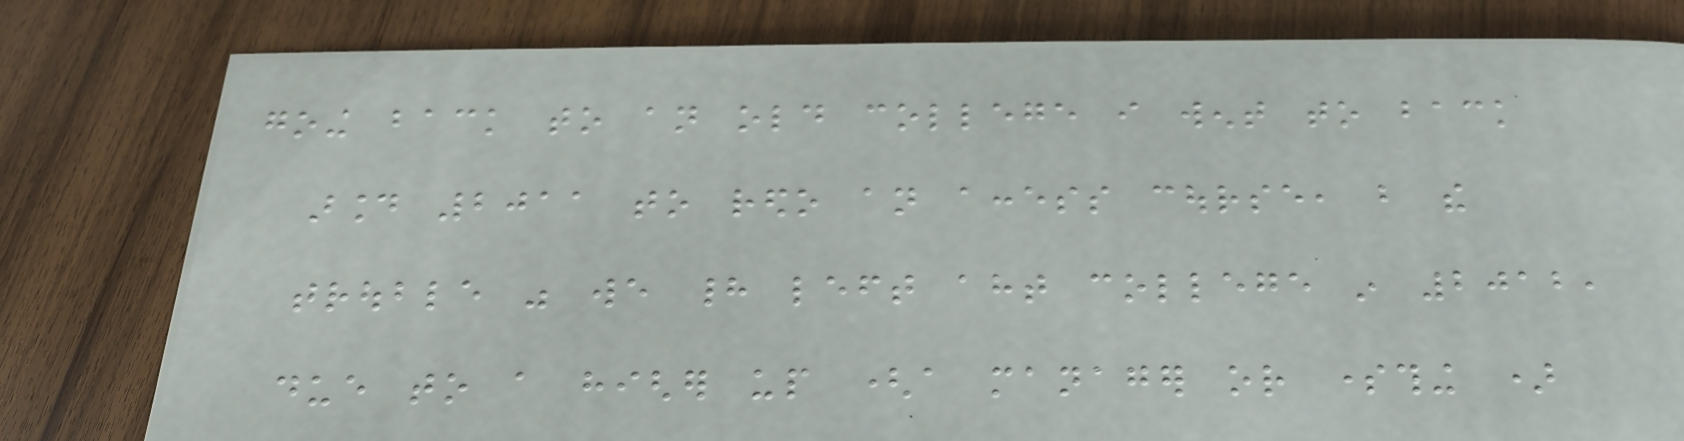going back to an old college i went to back
around 2011 to redo an access course, but the
trouble was we had left aht college in 2012,
due to a higher up (a manager or something )
